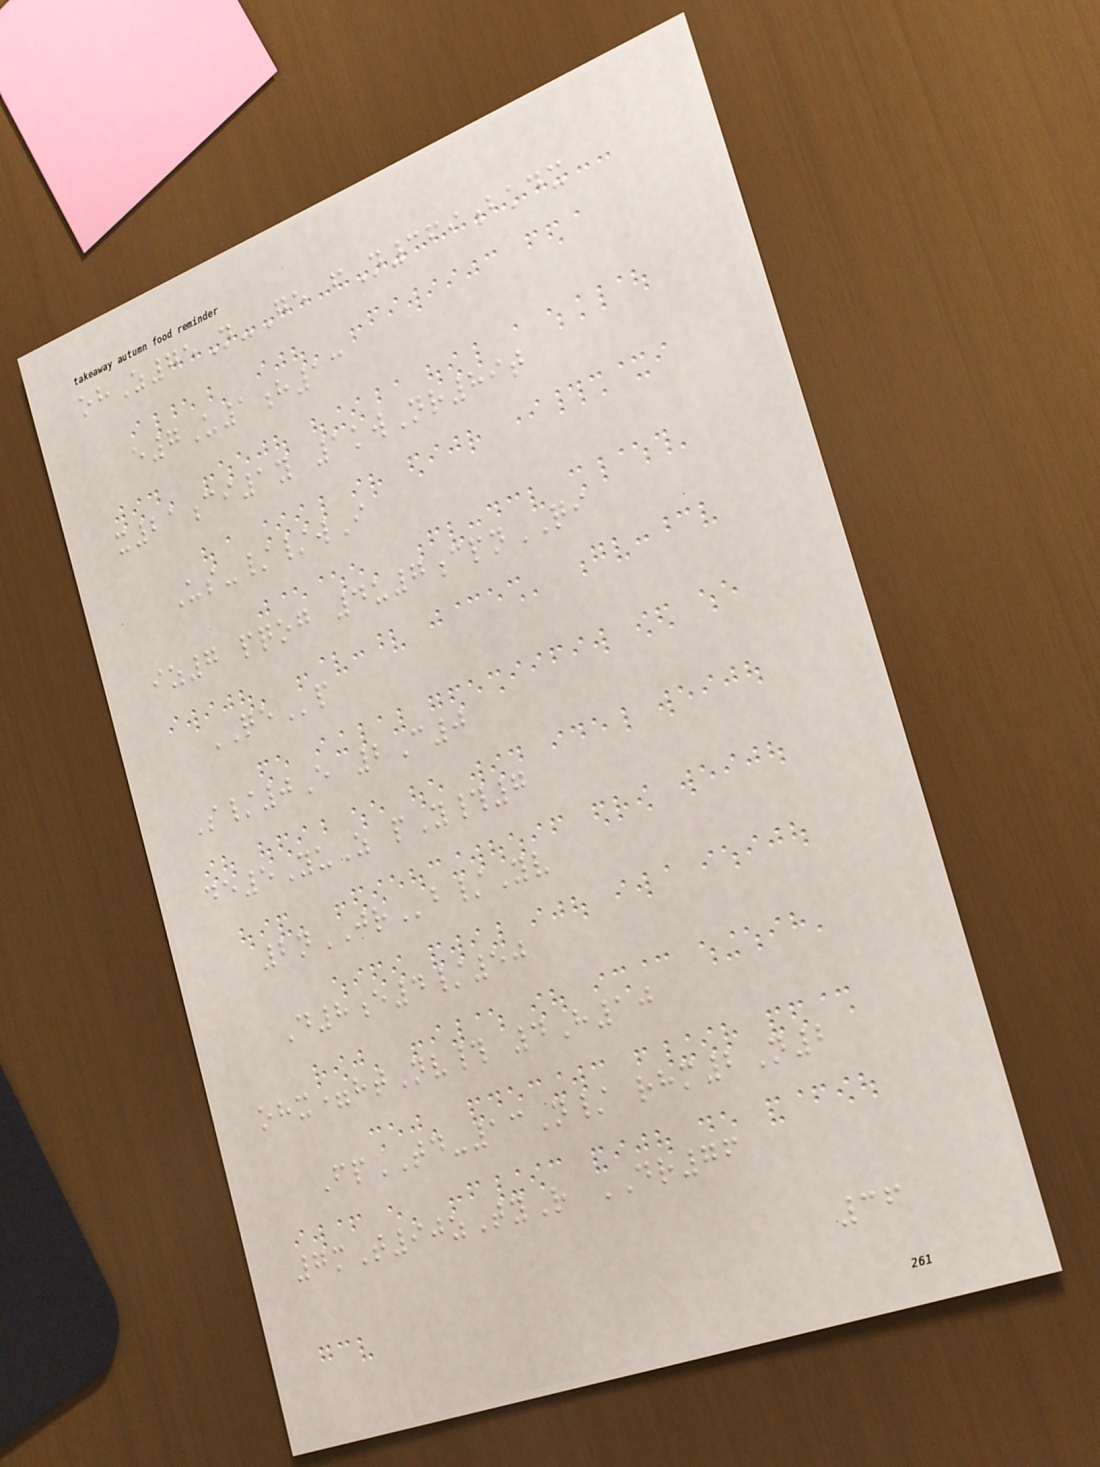ohZ75N-Ge fN369bkdx
e7U1h13
x21ci1y 1kwNr89t
Us-//wI
iz7 pqog 4u7cpnQI
QEp
S/0E 2C0
de5YuZ pY#7
2nJRb/Yv
D8e4/50
ohx=htNv# 4H10
FpTD-13N/ rhm2N2
7mT90zTyR DR76
36
